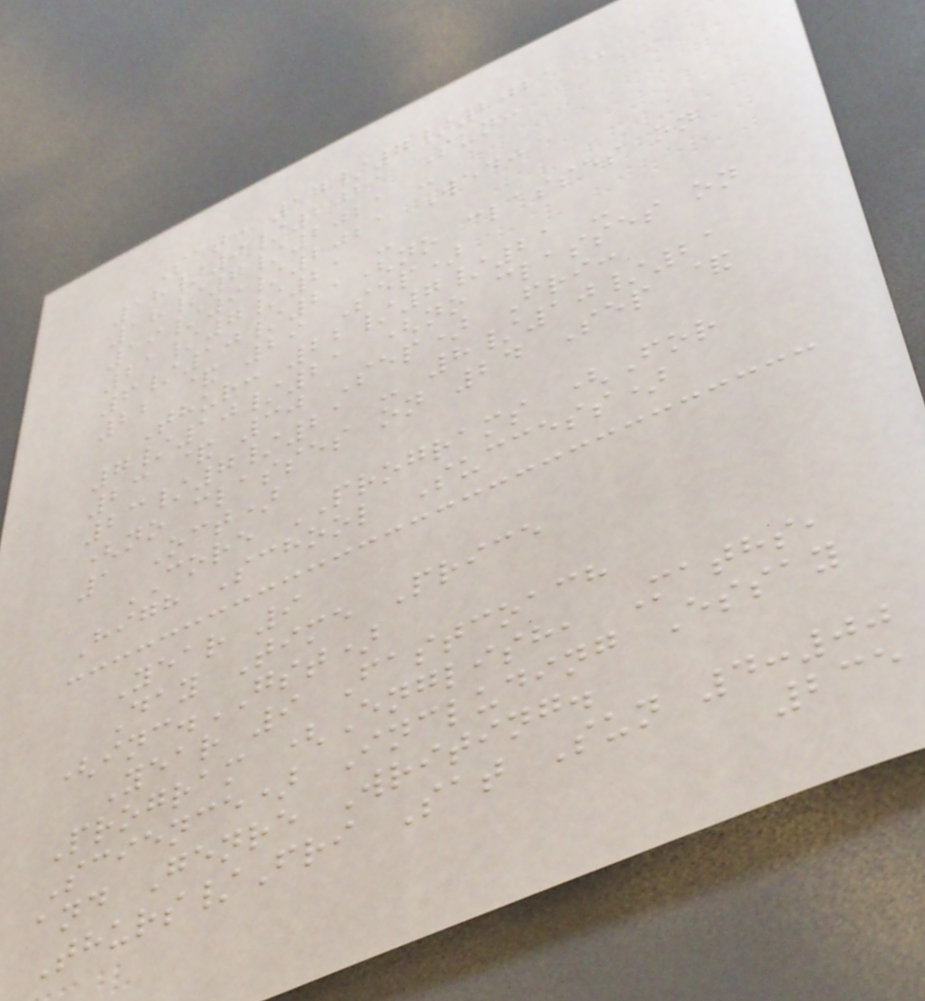Sat: 17/7/2021 -
18/9/2021 Sun:
18/7/2021 -
19/9/2021 Wed:
21/7/21 -
6/10/21(no classes on
22 & 29 Sep)
Thur: 22/7/21 -
7/10/21 (no classes on
23 & 30 Sep) Fri:
23/7/21 - 8/10/21
(no classes on 24 Sep &
1 Oct)
CORE PROGRAMS (For
High School Success)
Year 9
Day Time Price
(inc.GST)
Year 9 Fastcoach
Program (English, Maths,
Science) Including Essay
and Genre Writing.
Thurs/Fri Sat Sun 4:00
235
